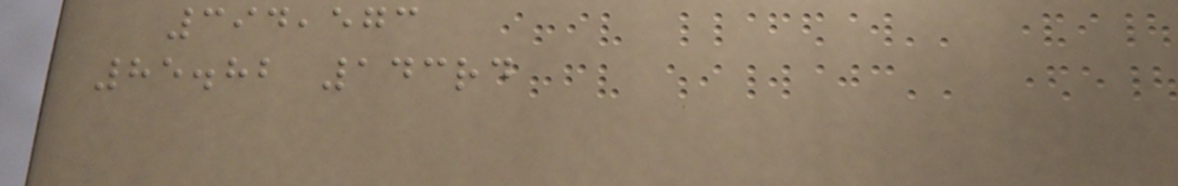394,573
85.82 143rd
